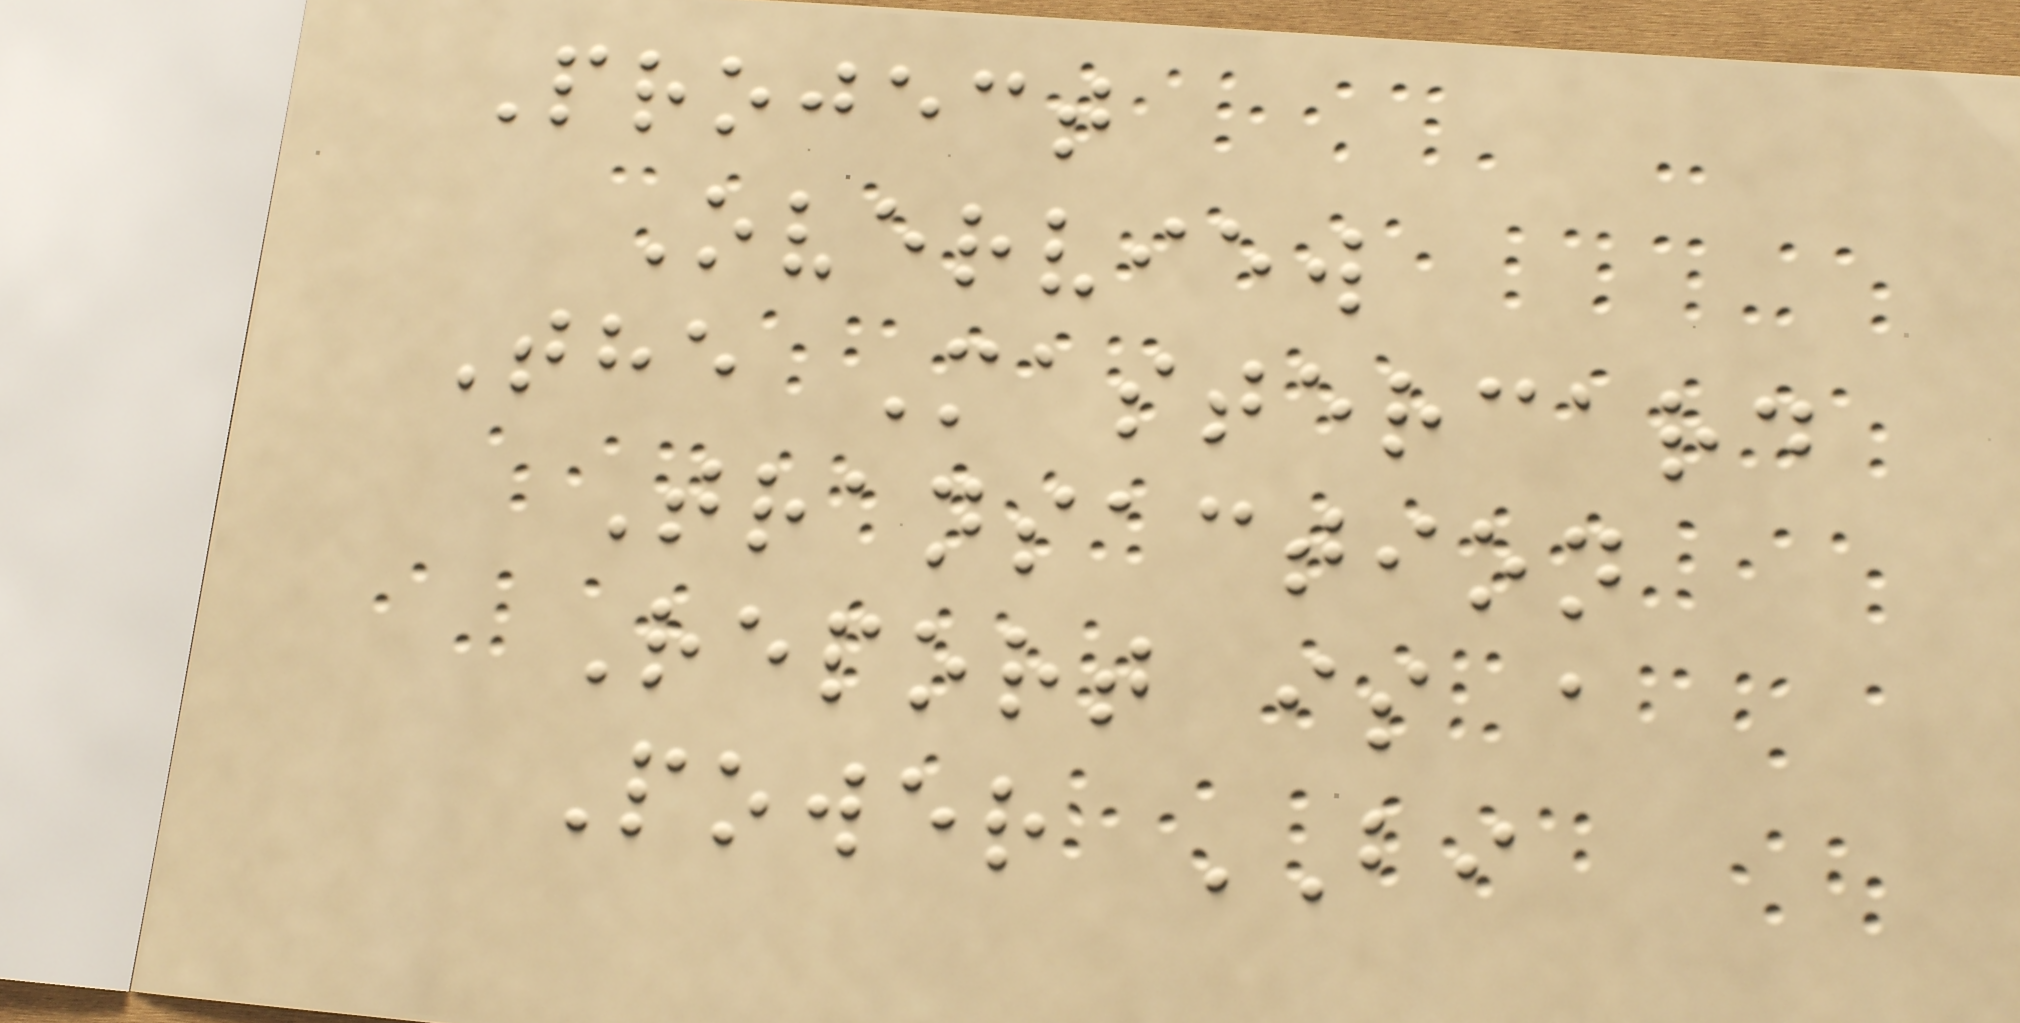Project
Overview
The Mastercard
Transaction
Report is a
Power BI
